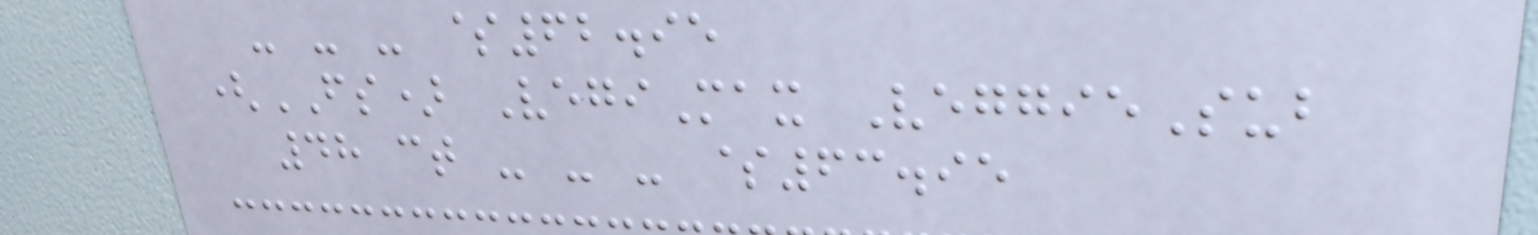- - - $62.95
(FS) VegiMax VeggieSub
48 ct - - - $63.95
